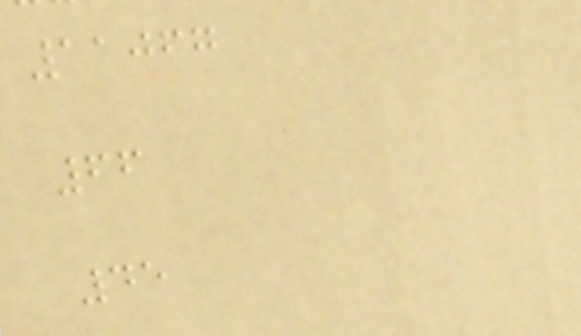11067
66
45
